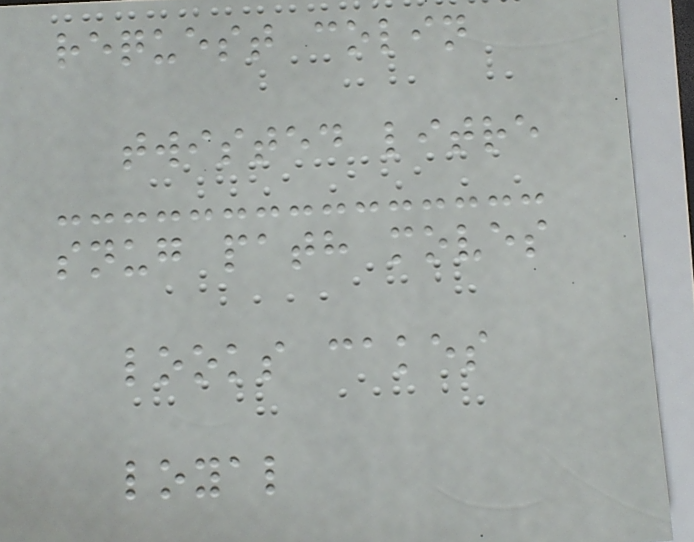request colin
twisted litre
snug path moves
looks cakes
loyal
